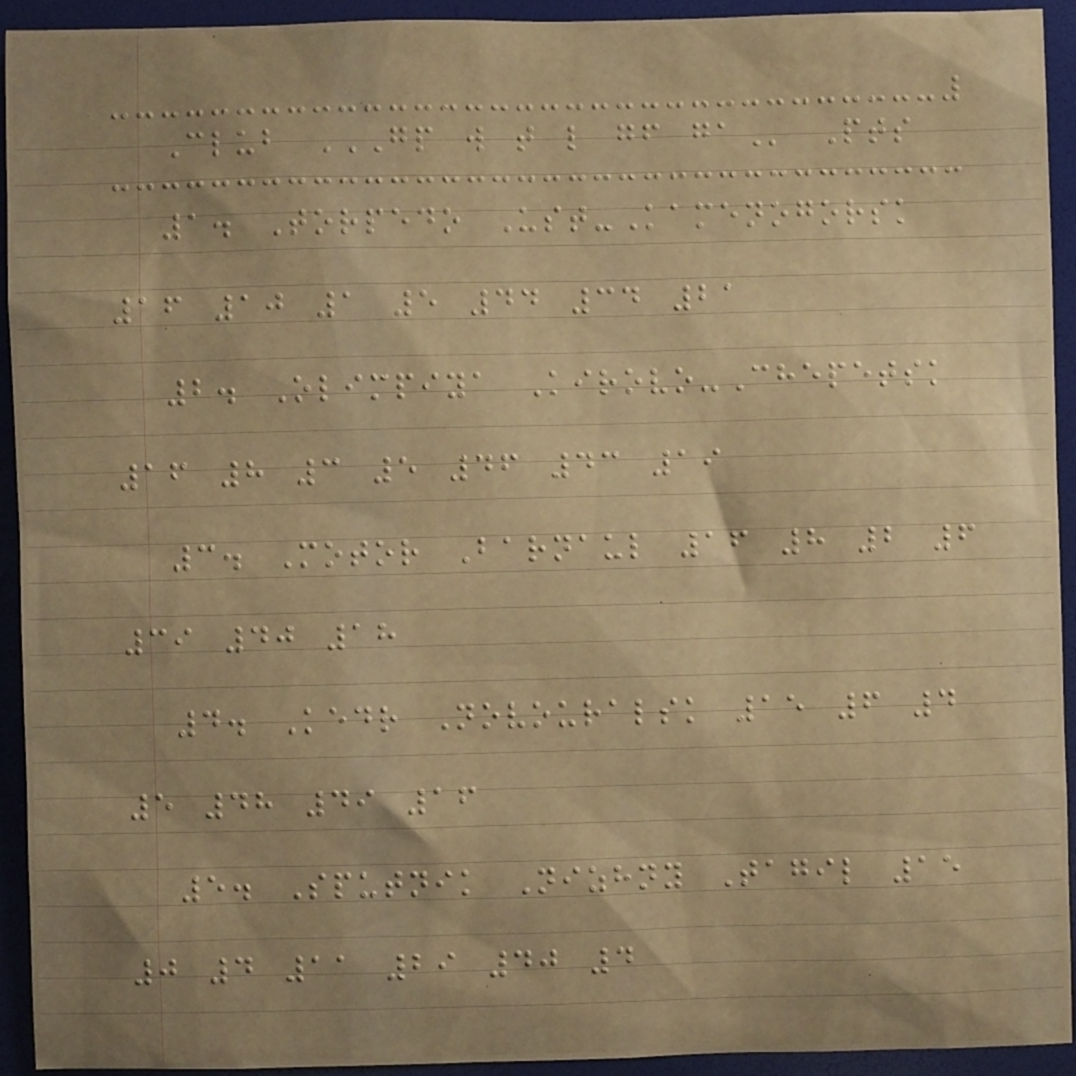Club GP W T L GF GA Pts
1. Torpedo Ust-Kamenogorsk
16 10 1 5 44 34 21
2. Olimpiya Kirovo-Chepetsk
16 8 3 5 46 43 19
3. Motor Barnaul 16 8 2 6
39 40 18
4. Kedr Novouralsk 15 6 4
5 48 49 16
5. Sputnik Nizhny Tagil 15
0 4 11 29 40 4
